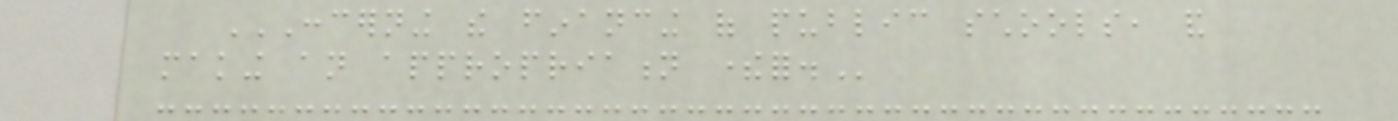CONCERNING THE FINANCING OF PUBLIC SCHOOLS, AND
MAKING AN APPROPRIATION THEREFOR.
